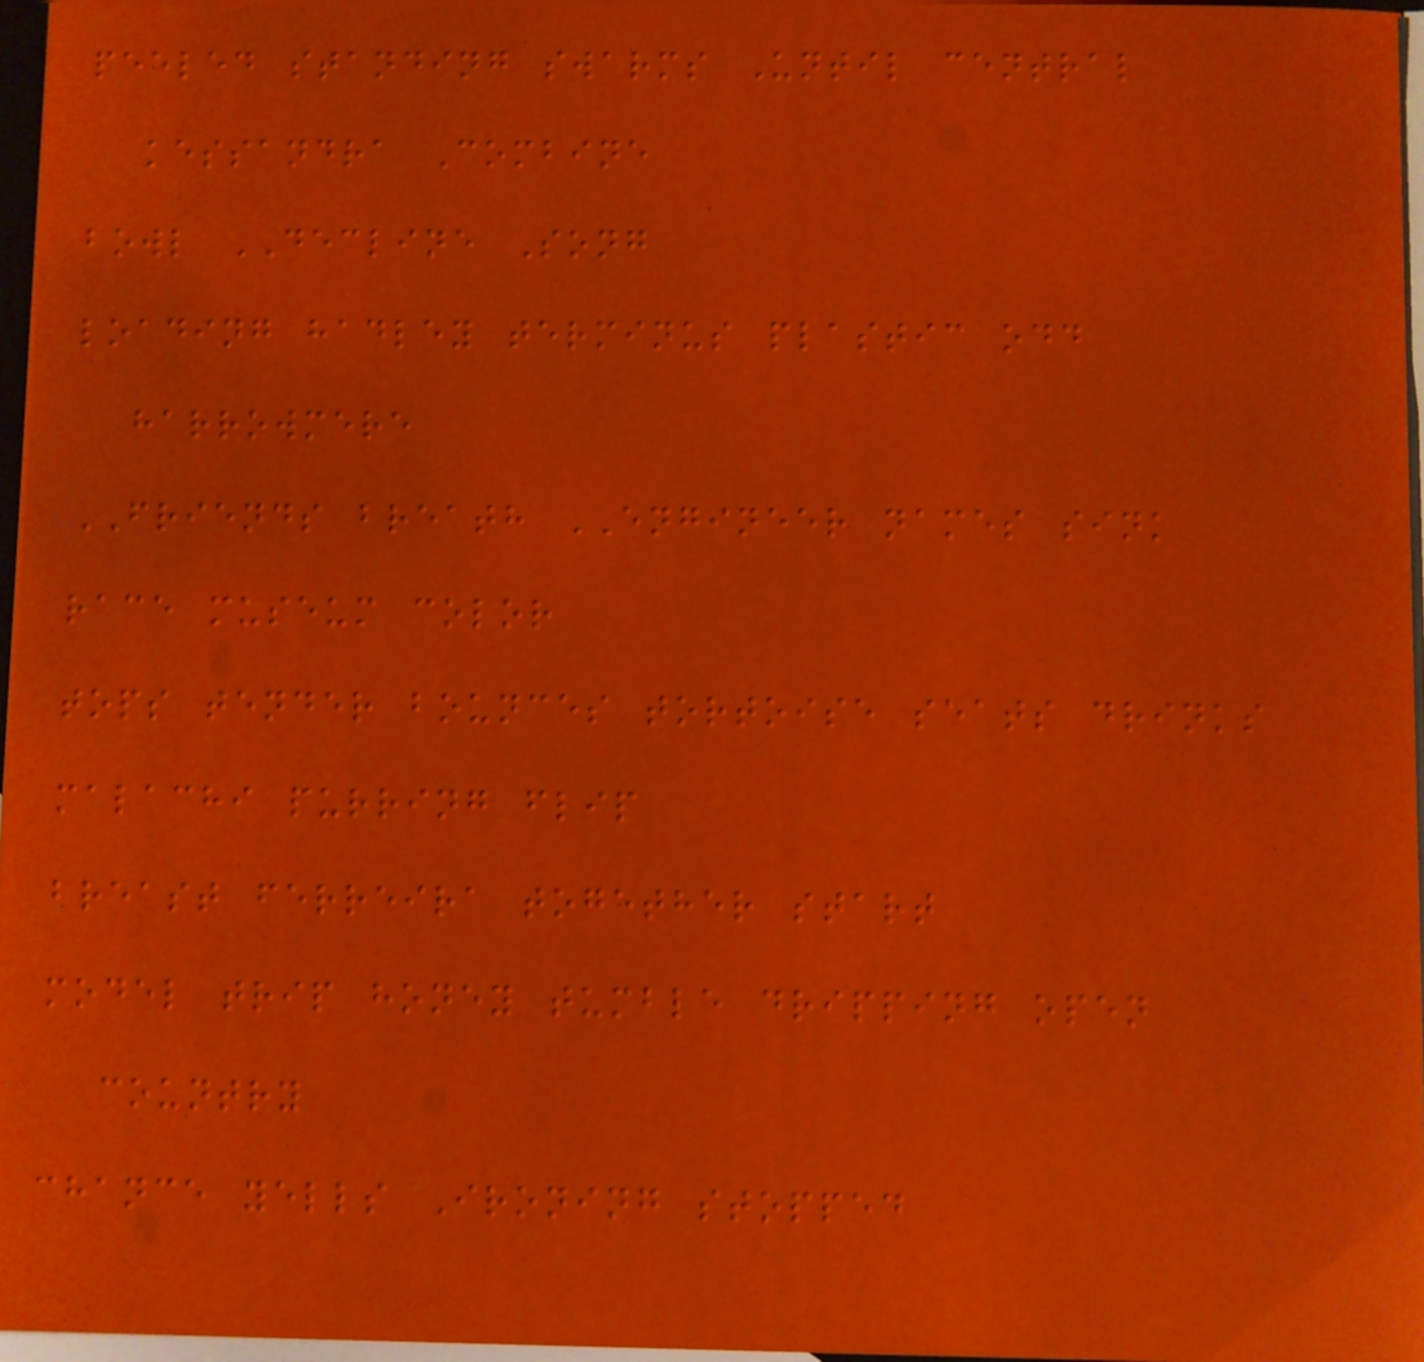peeled standing swarms Until central
kessandra Combine
bowl DECLINE Song
loading hadley terminus plastic odd
harrowmere
FRIENDS breath ENGINEER names sink
race museum color
tops tender bounces tortoise seats drinks
malachi purring flip
breast ferreira together start
model trip honey tumble dripping open
country
chance yells Ironing stopped
